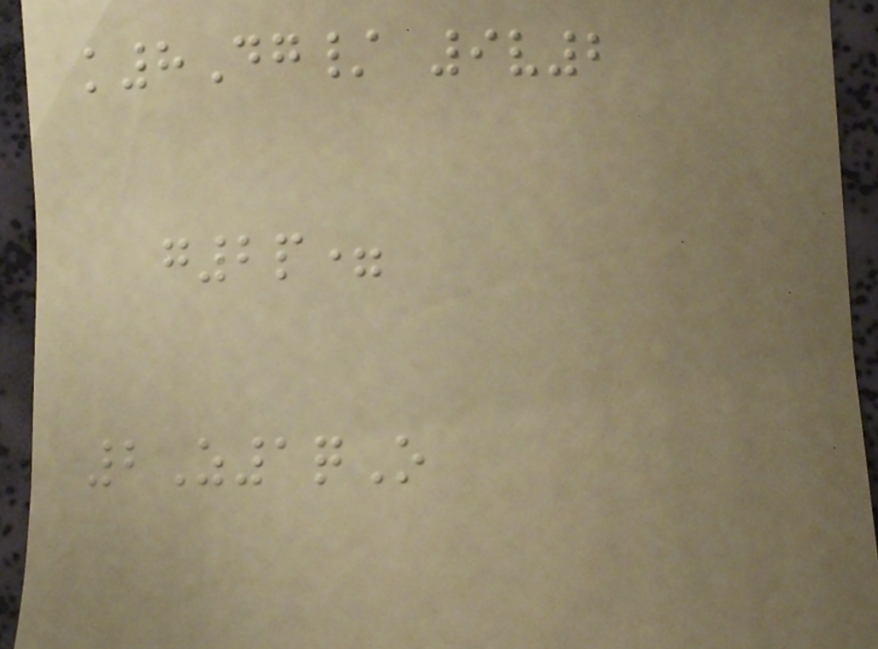k8Dg/ 9v2
g2p=
2Z1qO
